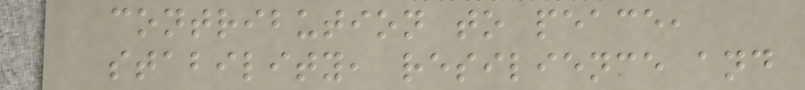contribution to peace,
stability, resilience and
